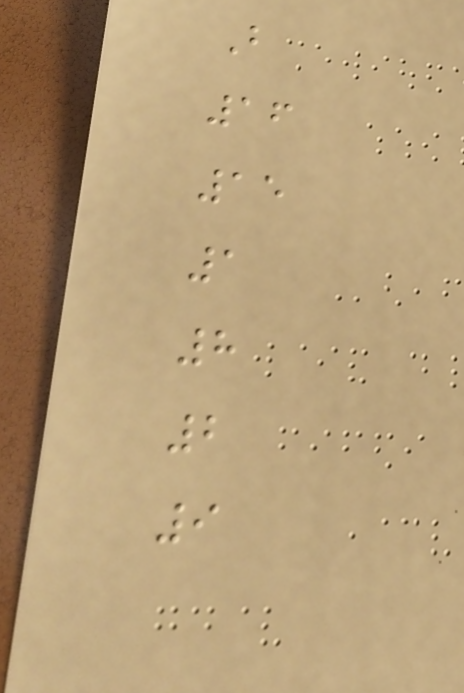B
16
15
1
8
2
9
